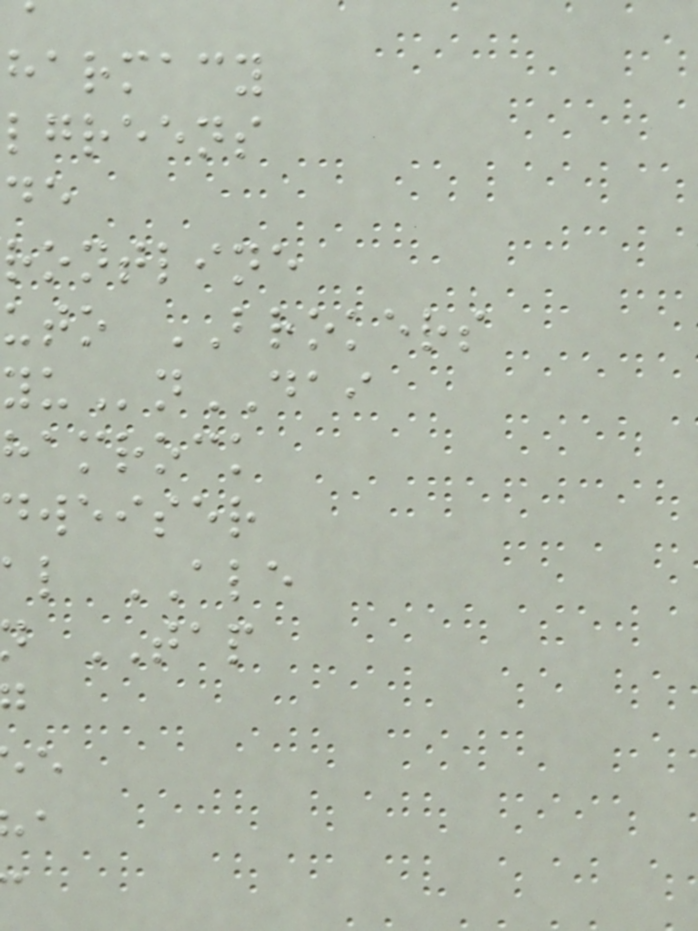harmacy
lgreens
rontline
uto BROKERS
nDAI
hamrock
dweiser
l ALE
TAP
